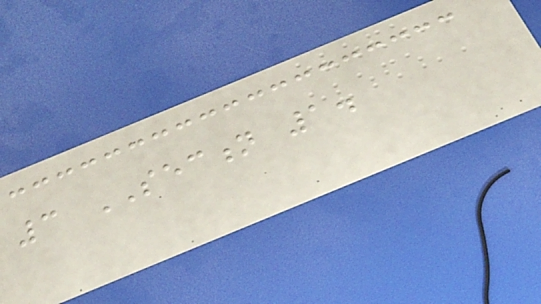3 SECTION 1.
